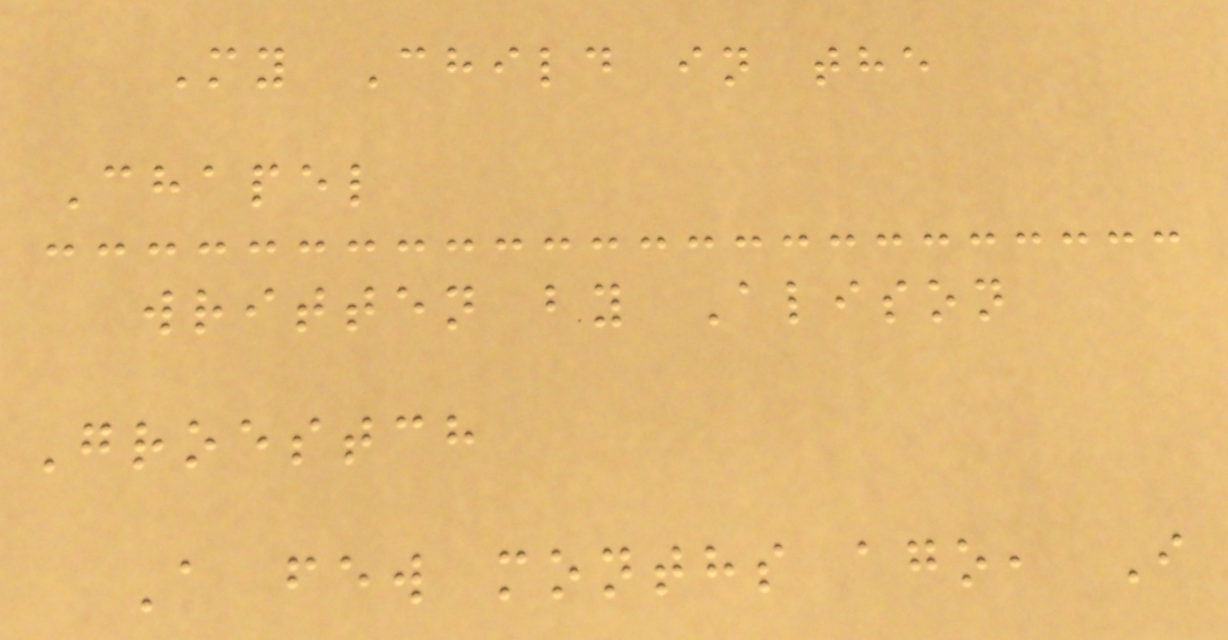My Child in the
Chapel
written by Alison
Groestch
A few months ago, I
